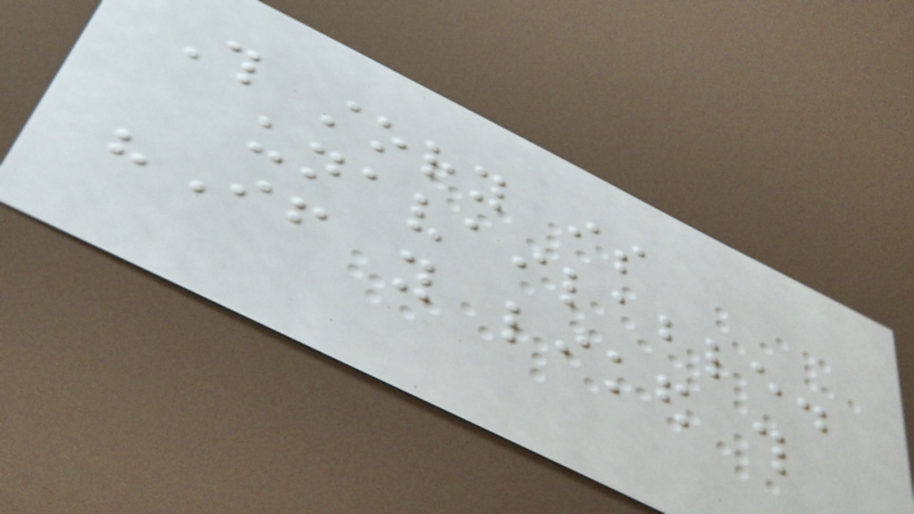This story is
unavailable.
"If you liked this
